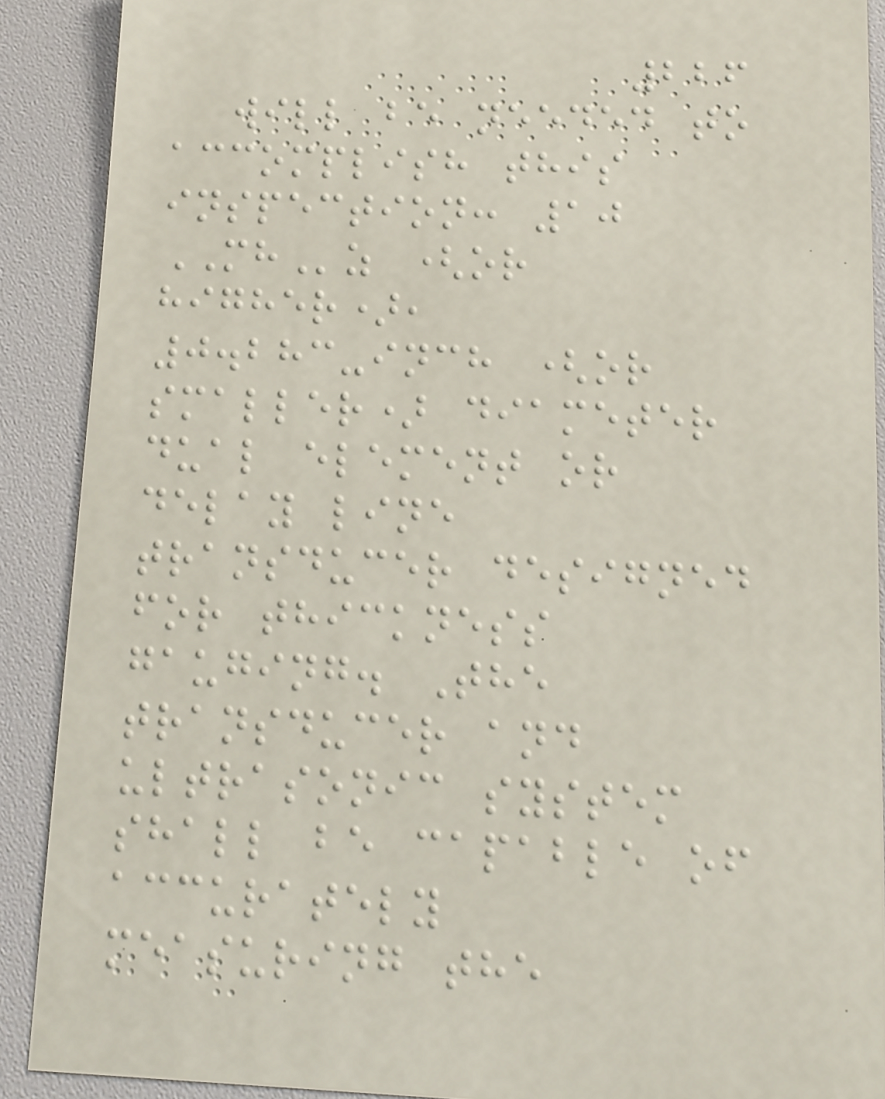226
will be needed to
accomplish this
inspection: 10
MHz (or
higher),
0.283-inch (or
smaller) diameter
dual element or
delay line
transducer designed
for thickness
gauging. The
transducer and
ultrasonic system
shall be capable of
accurately
measuring the
